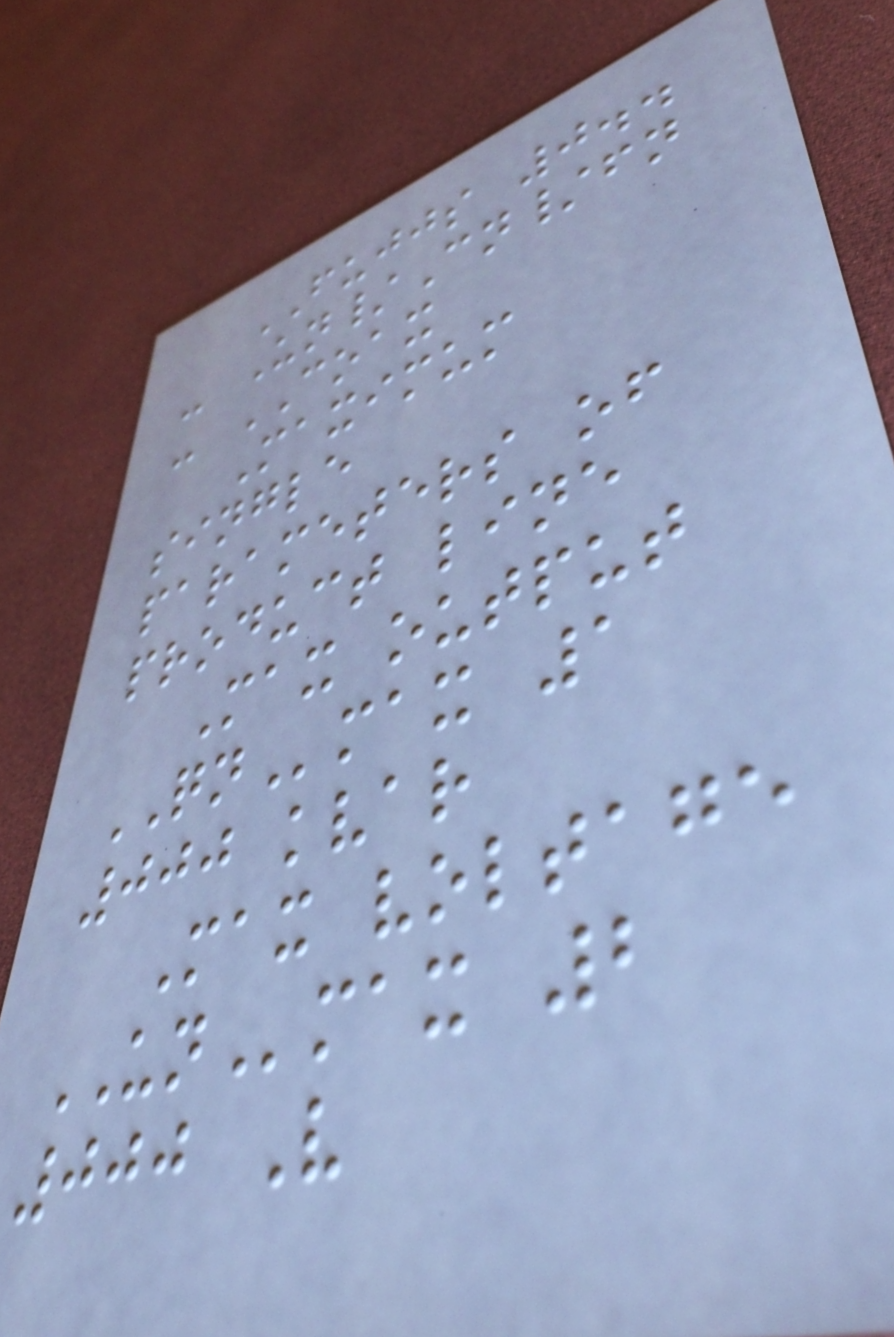FUJJS 0..
- Un/Cn/fn
- COAX
Maximum
single
parameters of
product line
Max output
QNmax 1
000 kvar
Max voltage
UNmax 2
000 V
